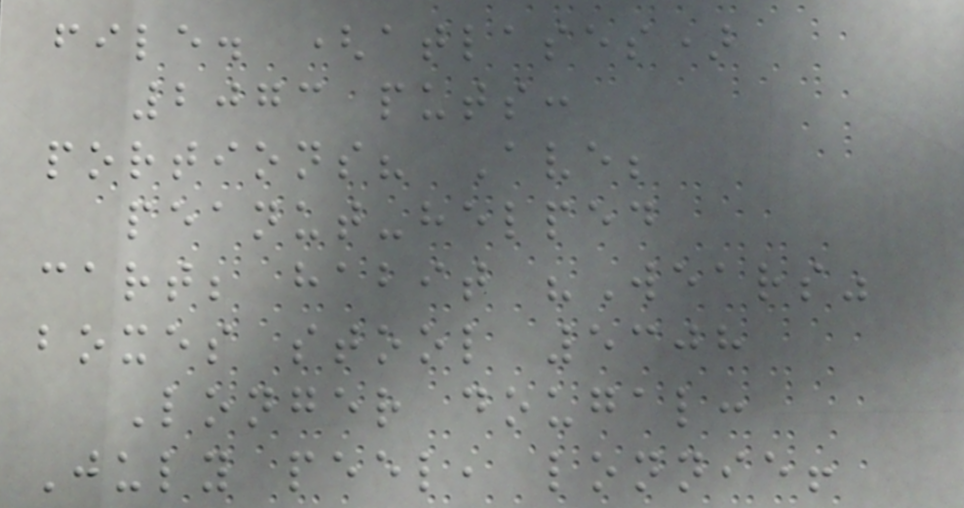file. (atlases)
2073 puts:
portions? Ave;
peanut-helped
cart; habit "Wears"
boxes stool 5308
Longer dougal:
July peel, lonnie!
